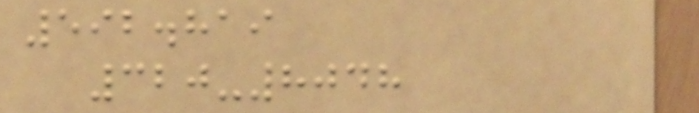592.819
320-8048
